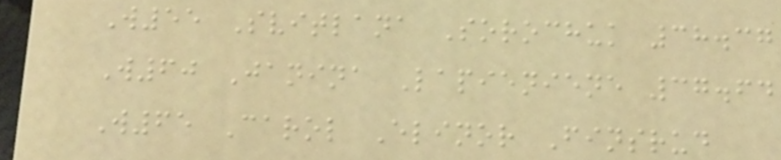W55 Svitlana Sorochuk 38.37
W60 Janina Lapieniene 37.64
W65 Carol Elinor Finsrud
